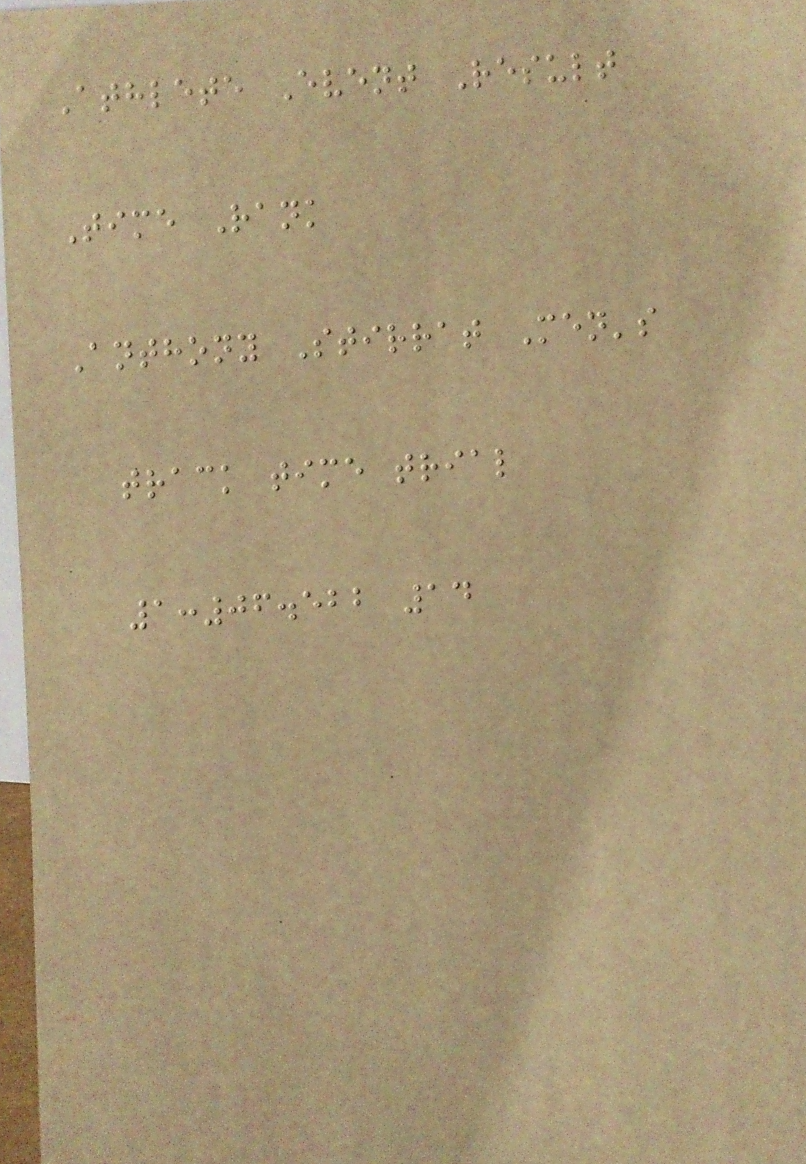Athlete Event Result
Time Rank
Anthony Stirrat Men's
track time trial
1:06.522 14
